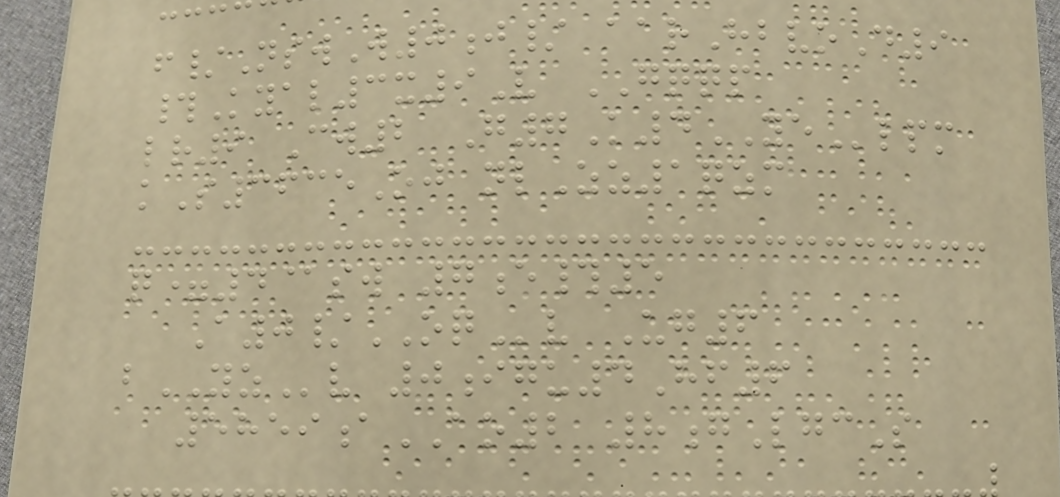f/NswW0j/ aarHbvoD9
#Kyal3x9V GQQP
lr9 Cw2 G7K4YElpm
kS3635Oj nlZz1qzm
q=4@sw 7e#5
A0/OQv Ug6
bYZv 0igu4Hf6
5859aAO2 8gLgcS
